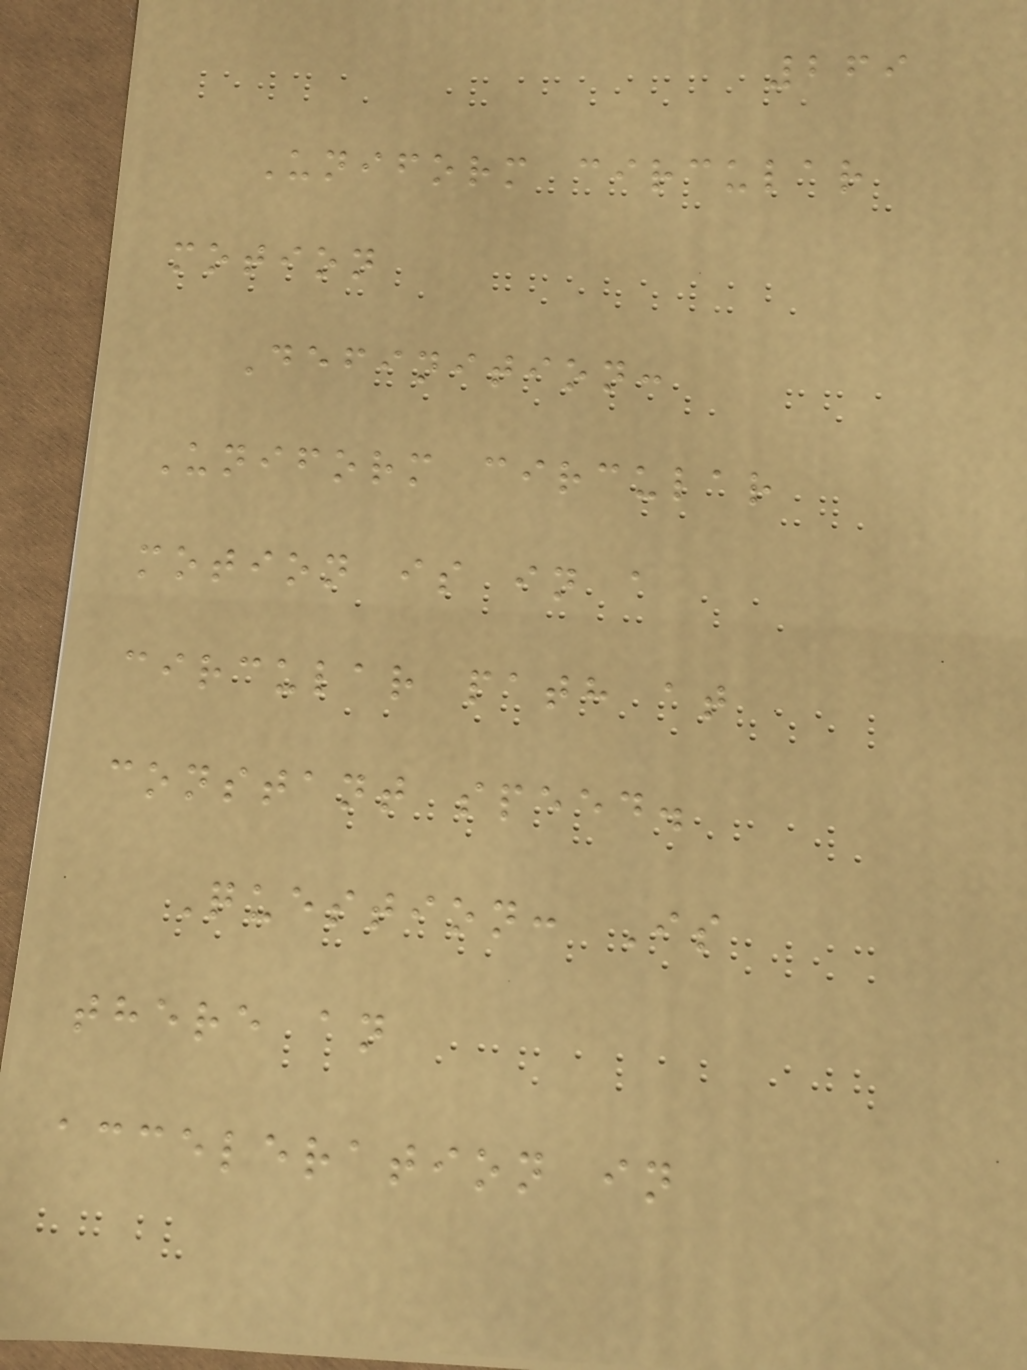269
Uniform circular
motion
Definition:
Uniform circular
motion is in a
circular path at
constant speed.
Question: Is
there an
acceleration in
